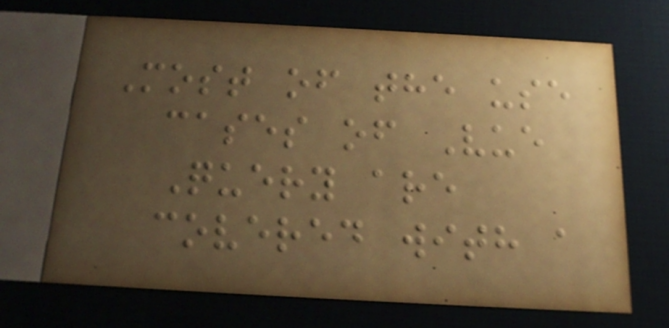Most of the use
cases of Vue
Query are
covered with a
